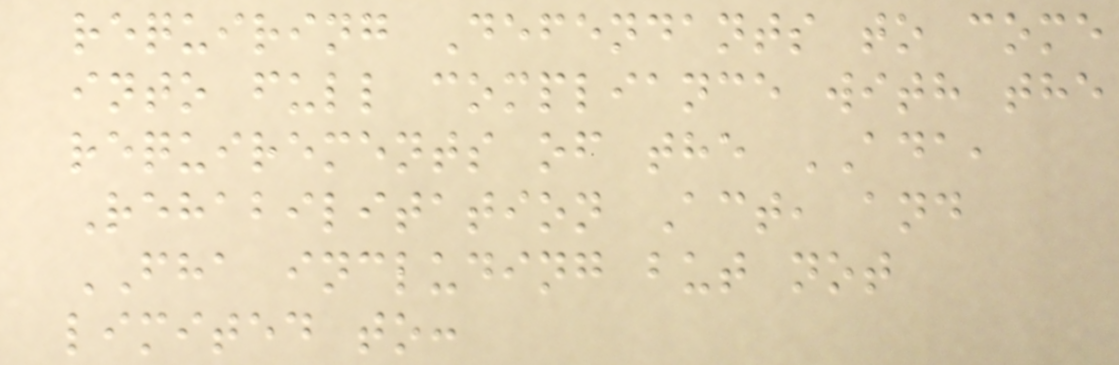requiring Defendants to come
into full compliance with the
requirements of the ADA,
Rehabilitation Act, and
FHA including but not
limited to:
